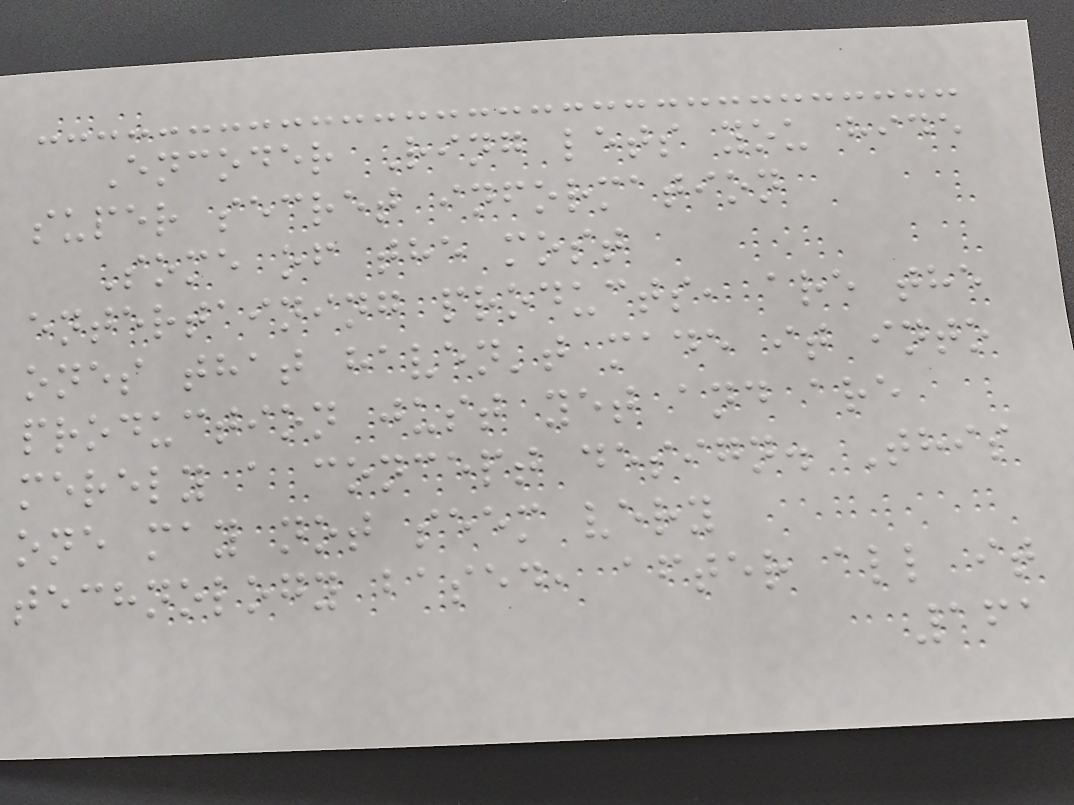Encoder Ring lets you hide
super secret information
Some of the most
entertaining products, are the
ones that haven't made it into
production just yet and are
merely a concept design. This
one may not seem very
technology based, after all it
161
